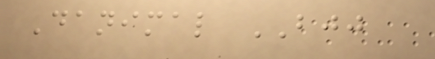Danimal BJJ
